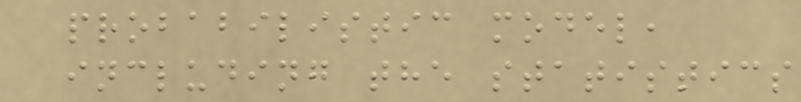probabilistic model,
including the statistics
